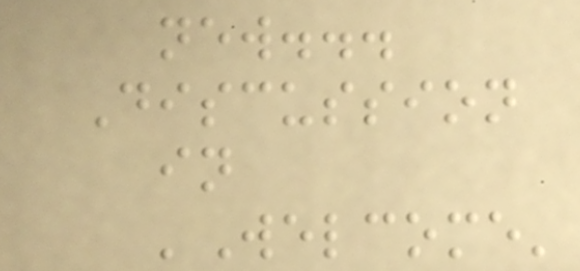new...
Discussion
in
'Welcome'
